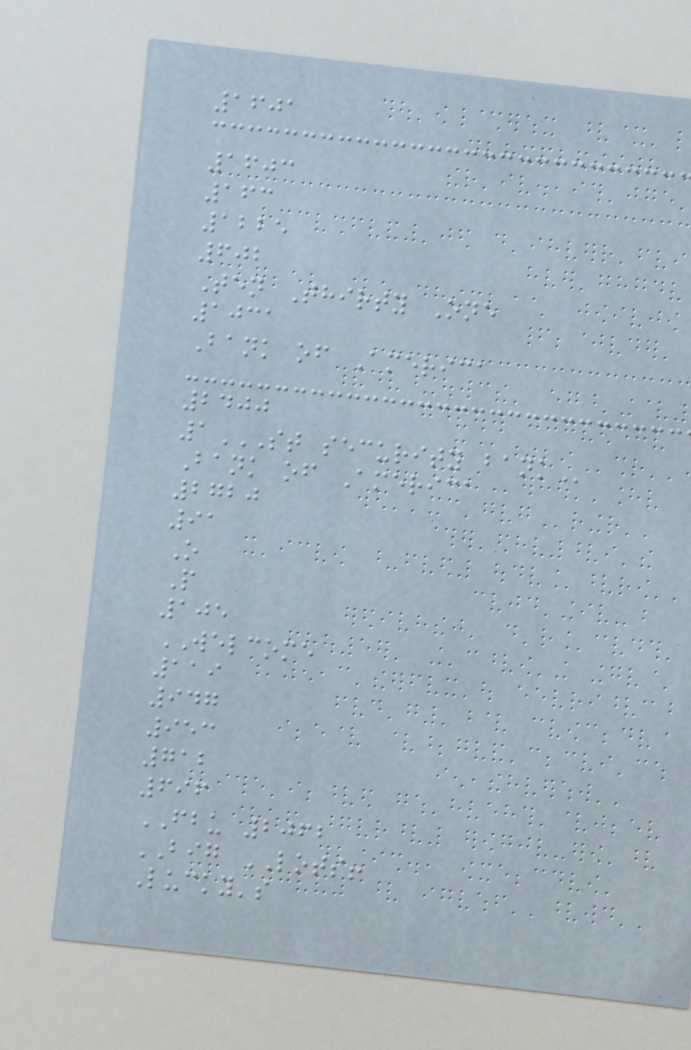1601
1603
163
1225
602
Ten Thirty One
1031
Bank of America
2400
1ST SECURITY BANK
Bank of America
2720
91
O
P
105
WELCOME
119
947
953
712
696
FBU 2062
BIG LOTS!
Lucky's
